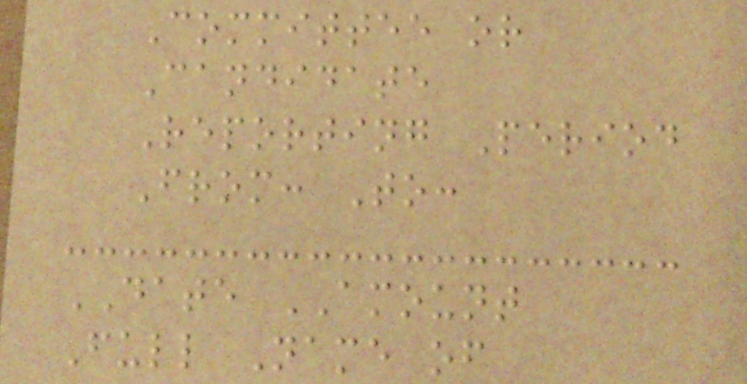Committee or
Candidate
Reporting Period
From: To:
DATE AMOUNT
Full Name of
